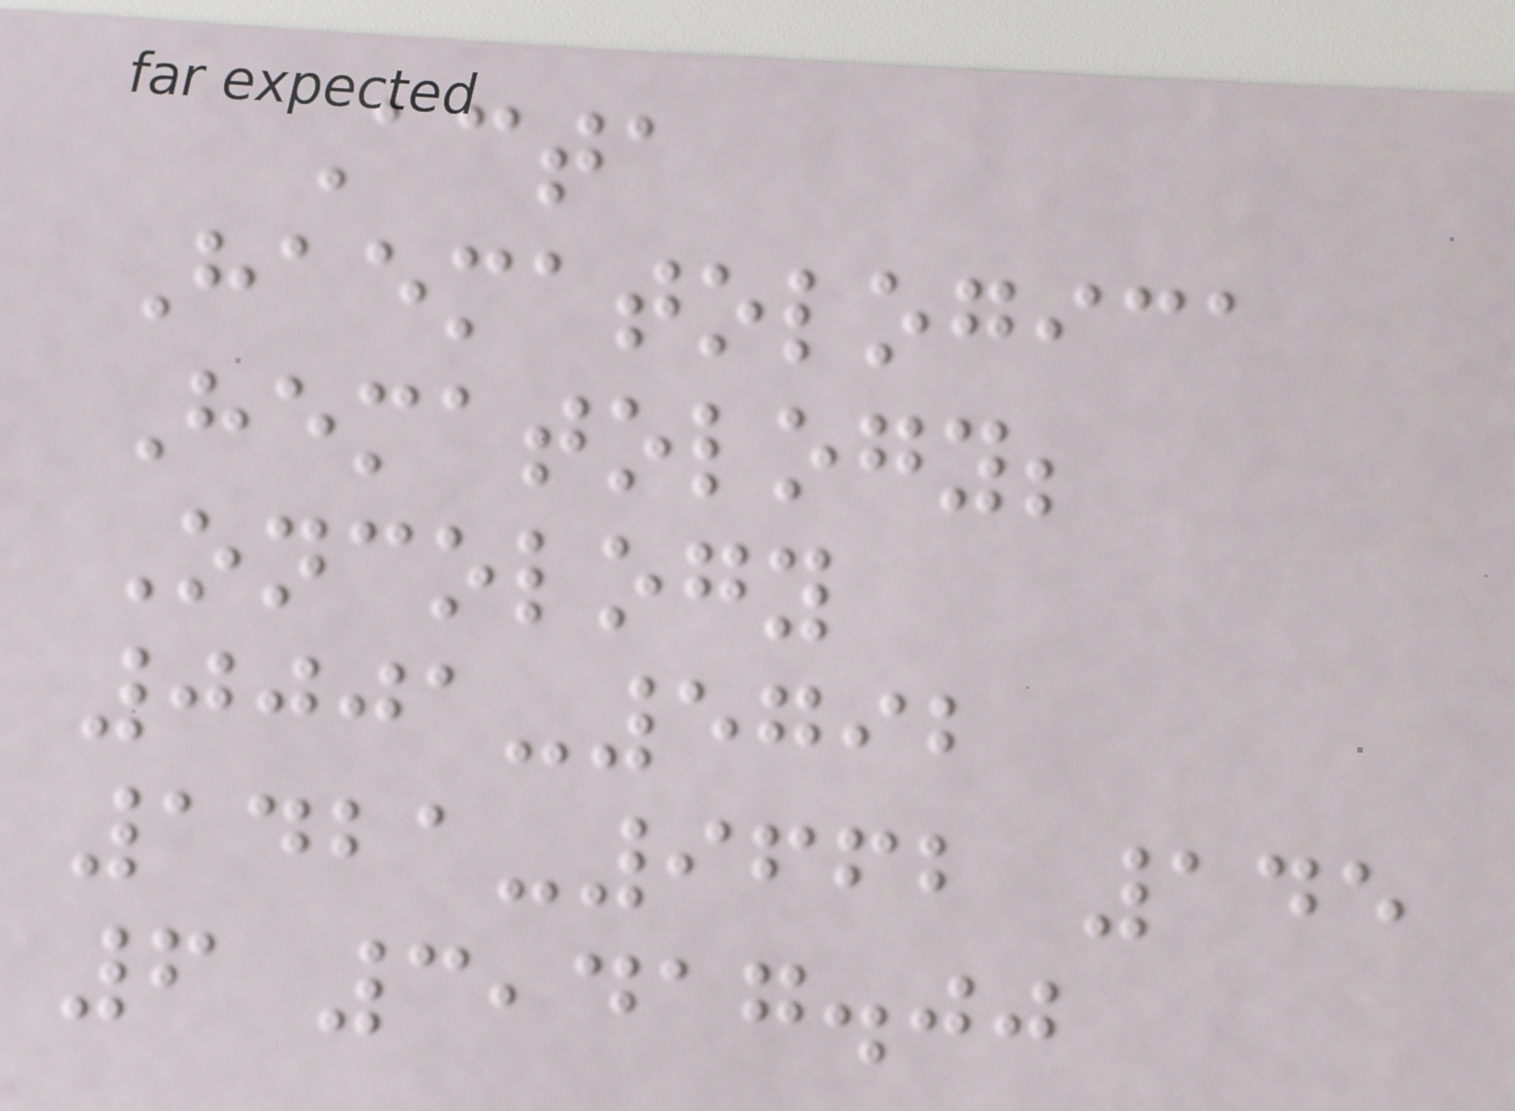Acta
Haematologica
Hematology;
Oncology
0001-5792
1421-9662 145
6 3,417.00
